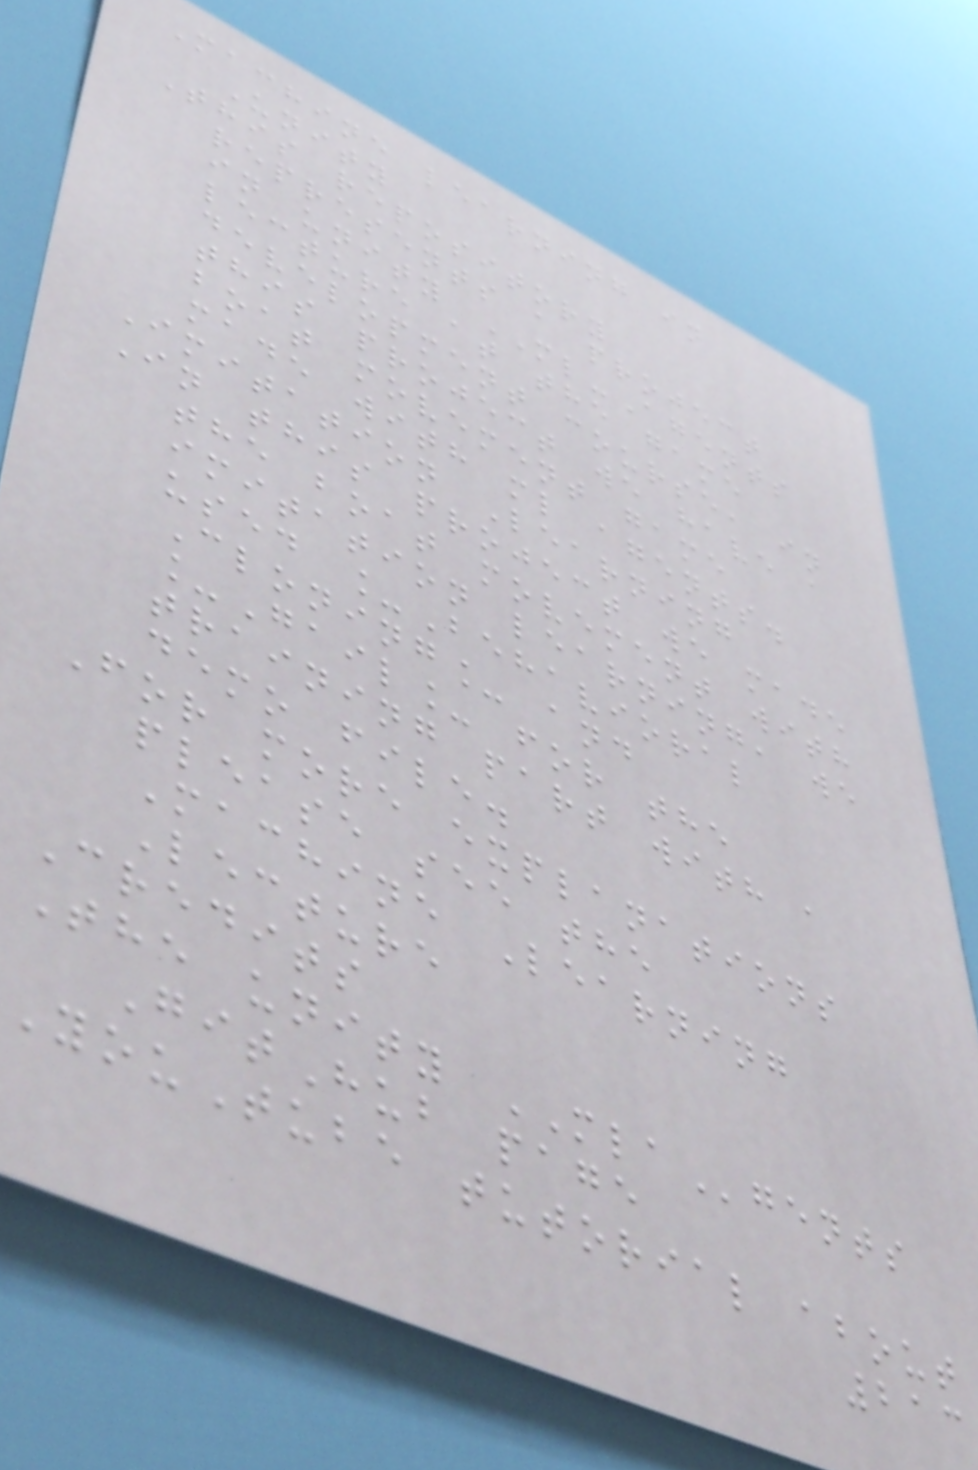Machine learning in
Unity
This repository
represents a project
in unity ML-Agents
lecture at the game
development course, in
this project we have a
boat movement game
made with ml agents.
Imitation Learning
In this project we made
the boat movement with
imitation learning, we
used _Behavioral
Cloning_ and
_Gail_ for the
training part with a
demo file.
For more explanations
please see the
Machine Learning
Lecture
Credits
The unity MLAgents
GitHub page
YouTube tutorial about
213
